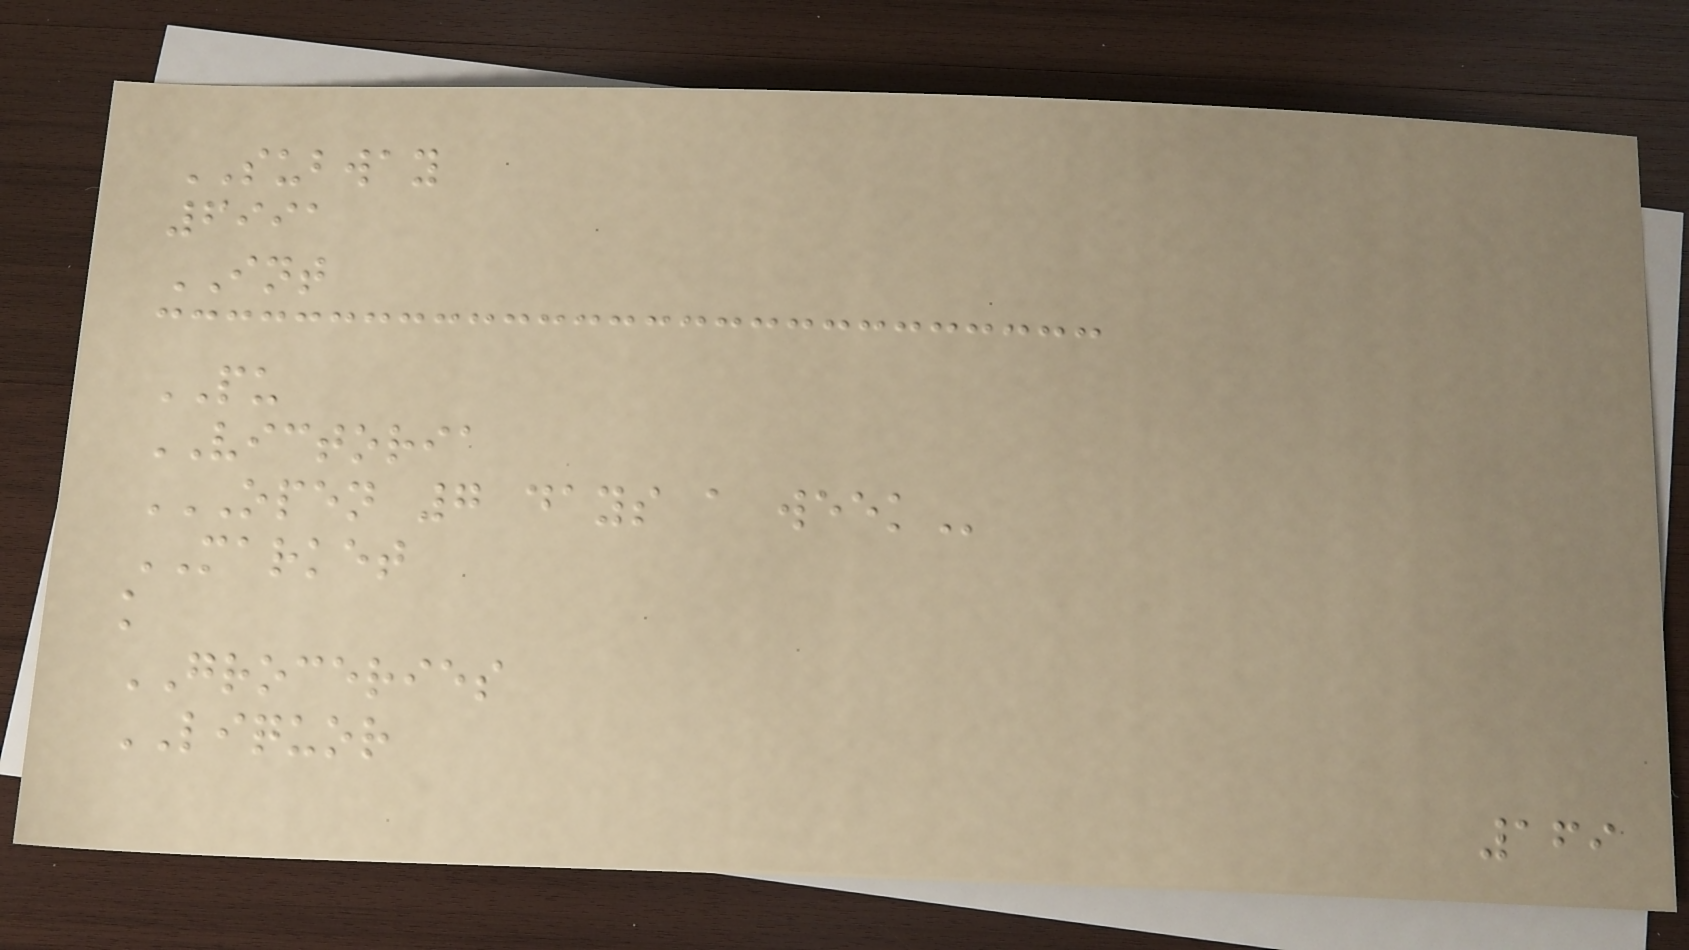SUBWAY
6991
INT
PU
VICTORIA
OPEN 7 DAYS A WEEK
MARKET
k
GROCERIES
LIQUOR
169
